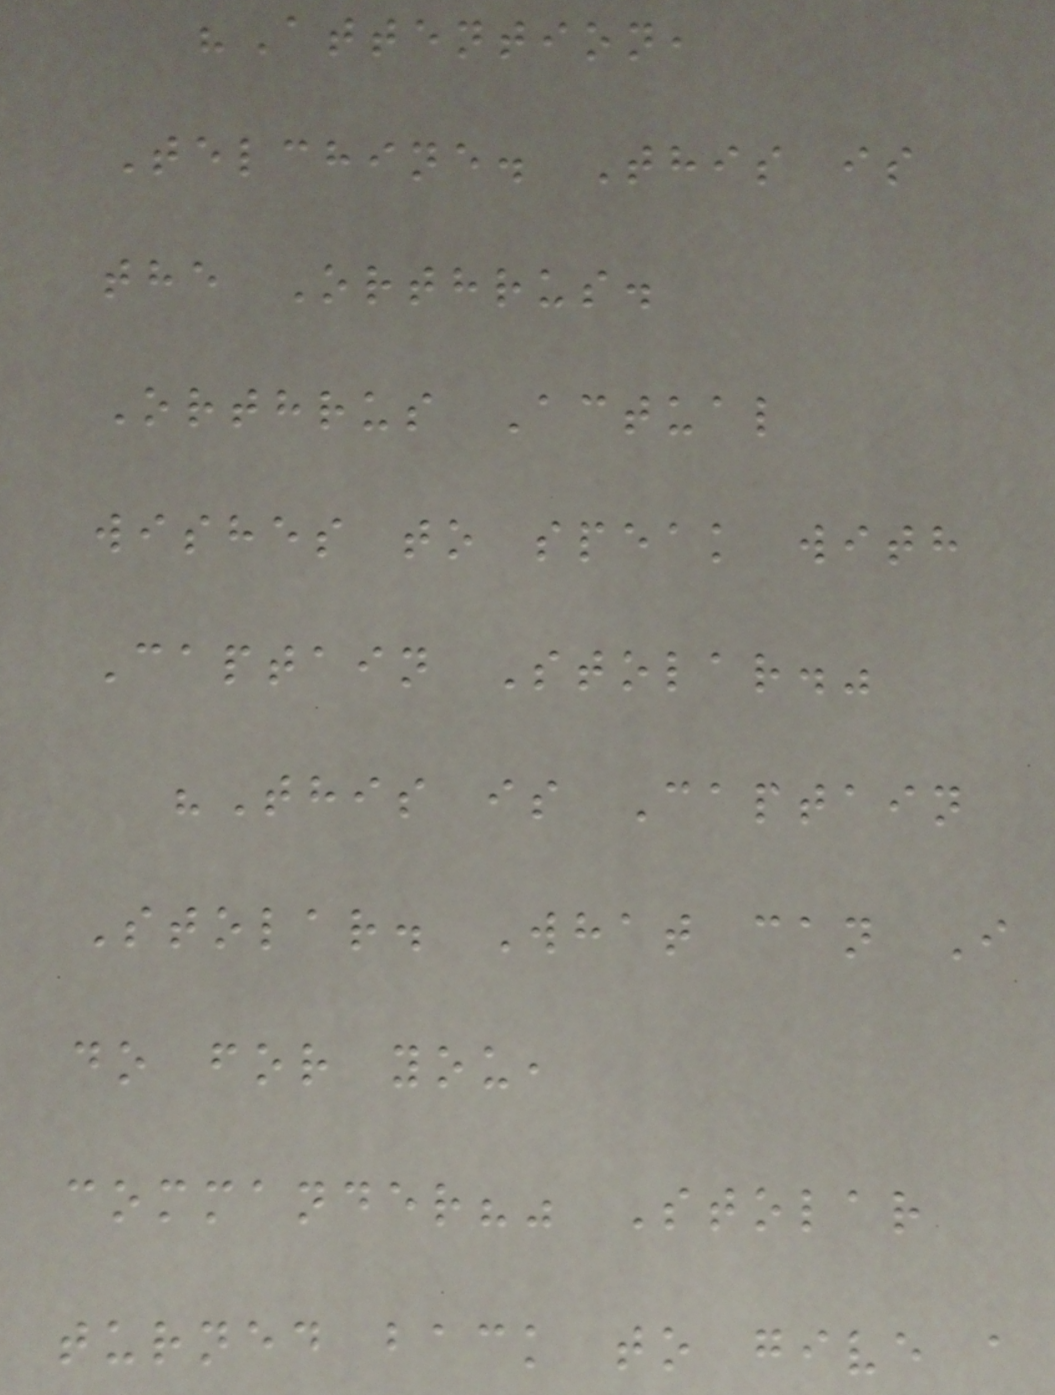"Attention,
Telchine. This is
the Orthrus.
Orthrus Actual
wishes to speak with
Captain Stolar."
"This is Captain
Stolar. What can I
do for you,
commander?" Stolar
turned back to give a
